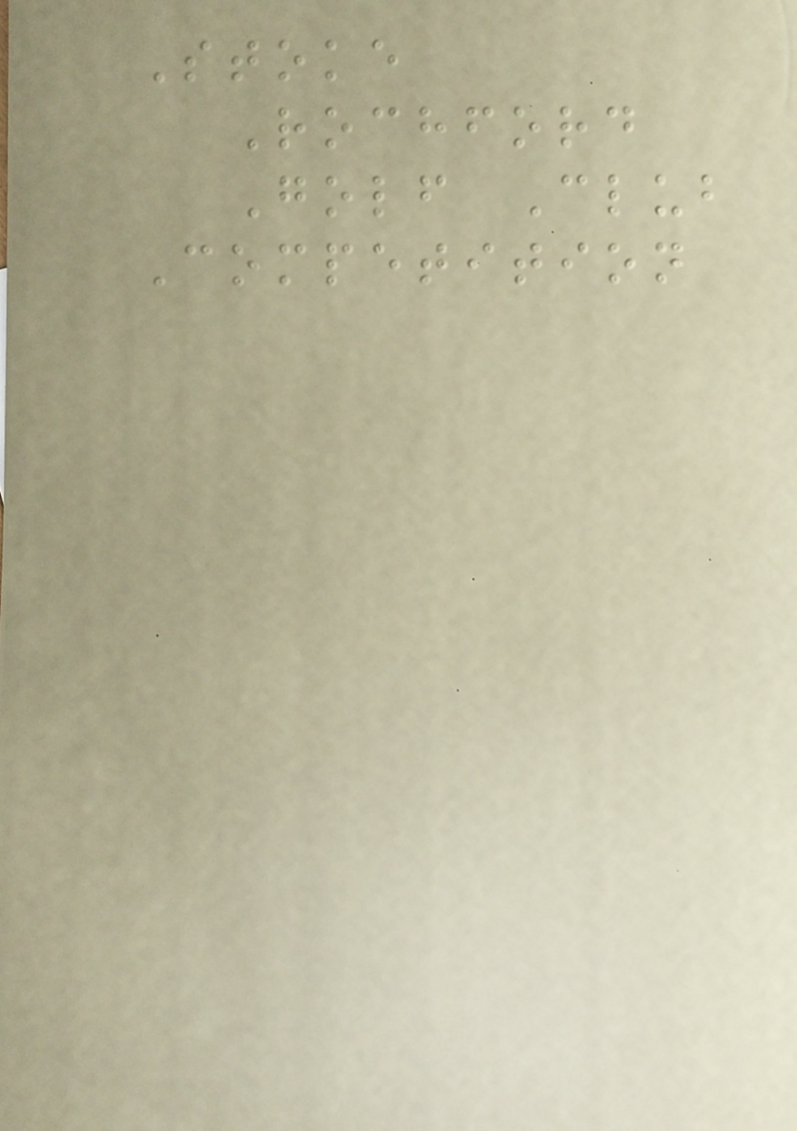Stoke
Rochford
Golf Club
Competition
